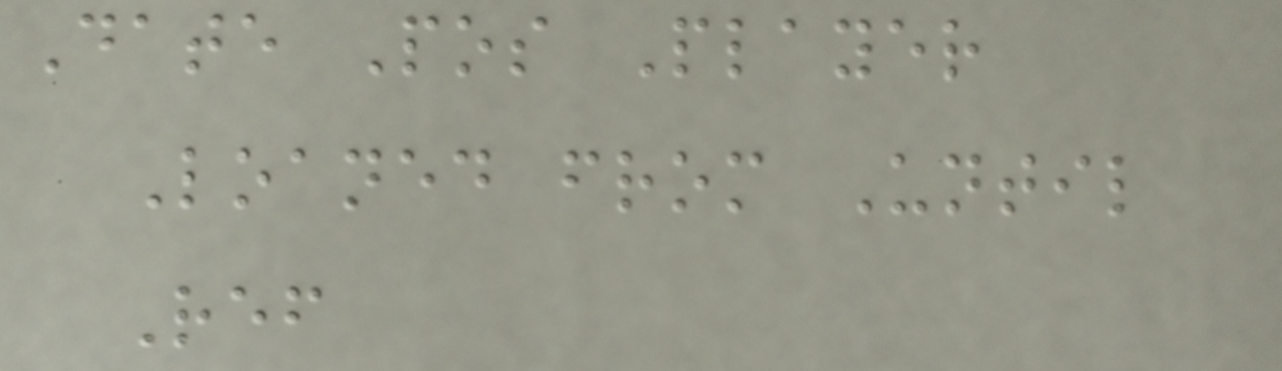Date Pos Player
Loaned from Until
Ref
